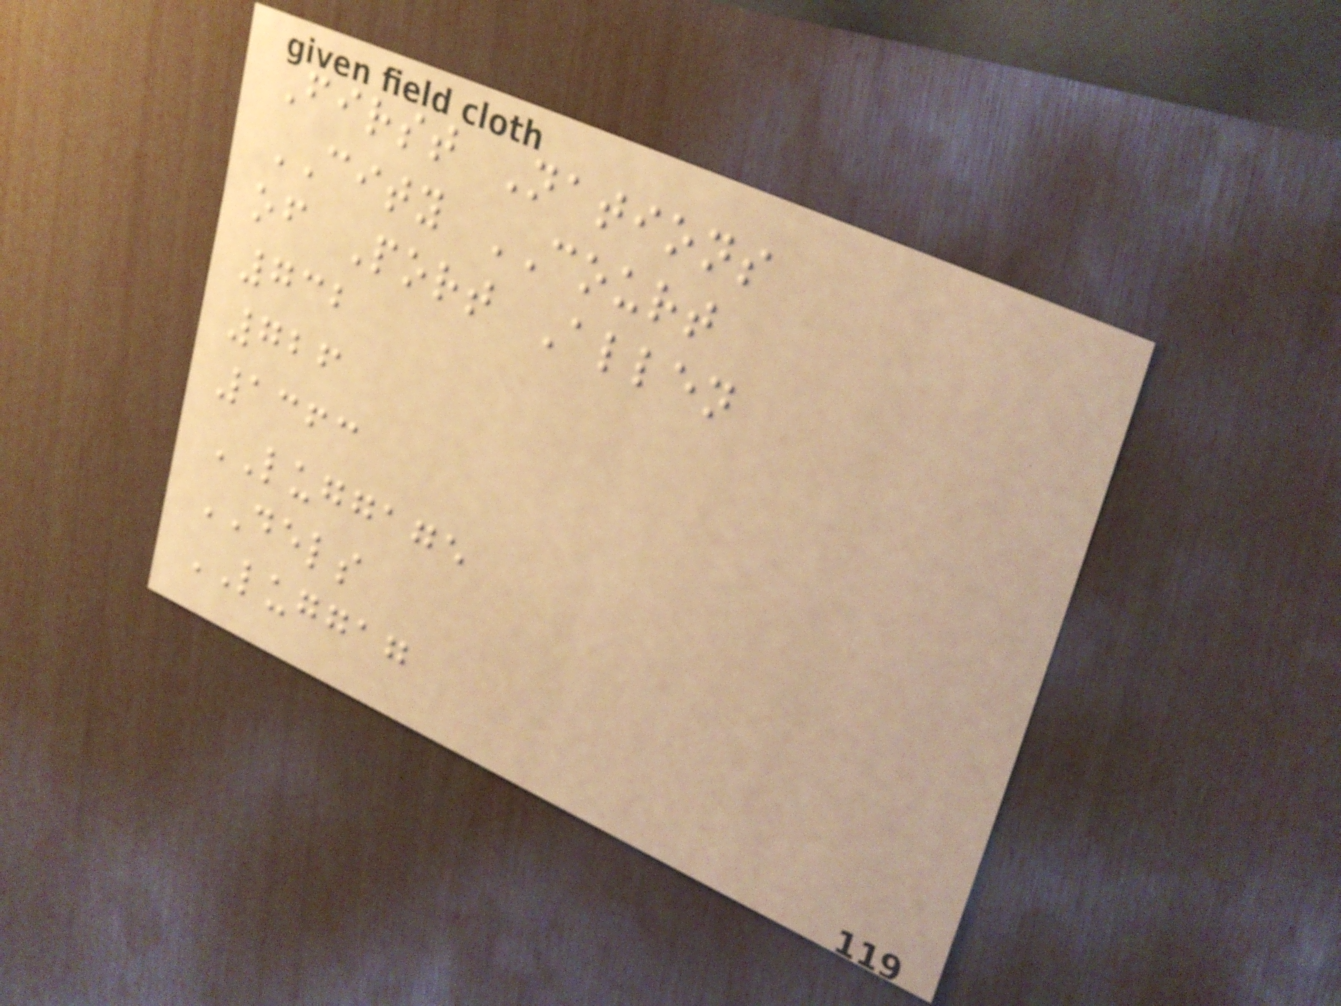First Nations
CITY COURT
of Port Allen
732
726
1363
LUGGAGE
DELS
LUGGAG
